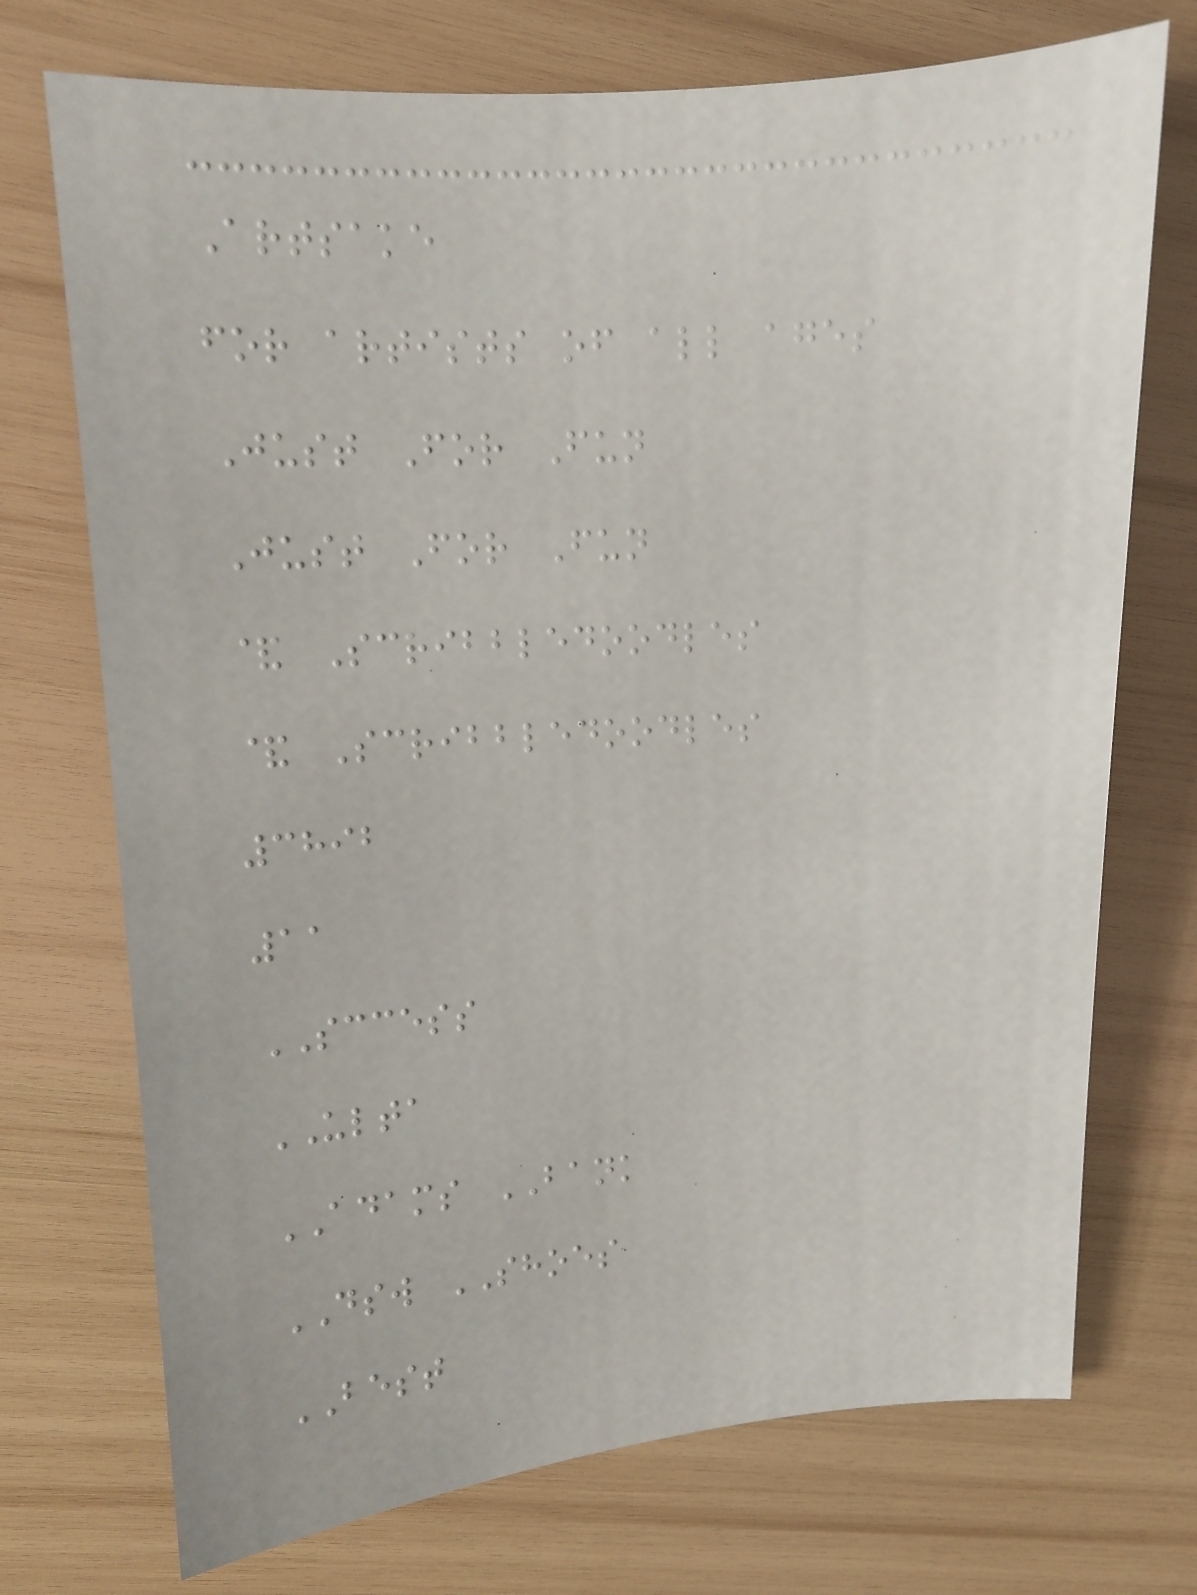Artsake
for artists of all ages
Just For Fun
Just For Fun
& Scribbledoodles
& Scribbledoodles
3892
11
SCCESS
ULTA
ADAMS BANK
DSW SHOES
BEST
